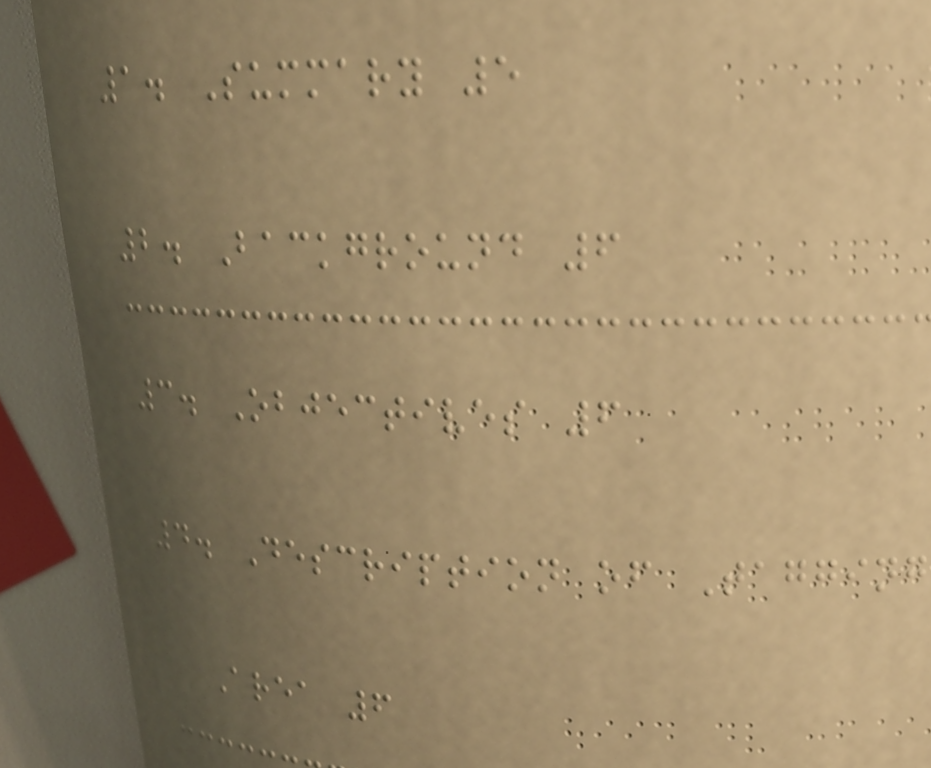1. Summary 5
2. Background 6
3. Objectives 6
4. Description of Tagging
Area 6
